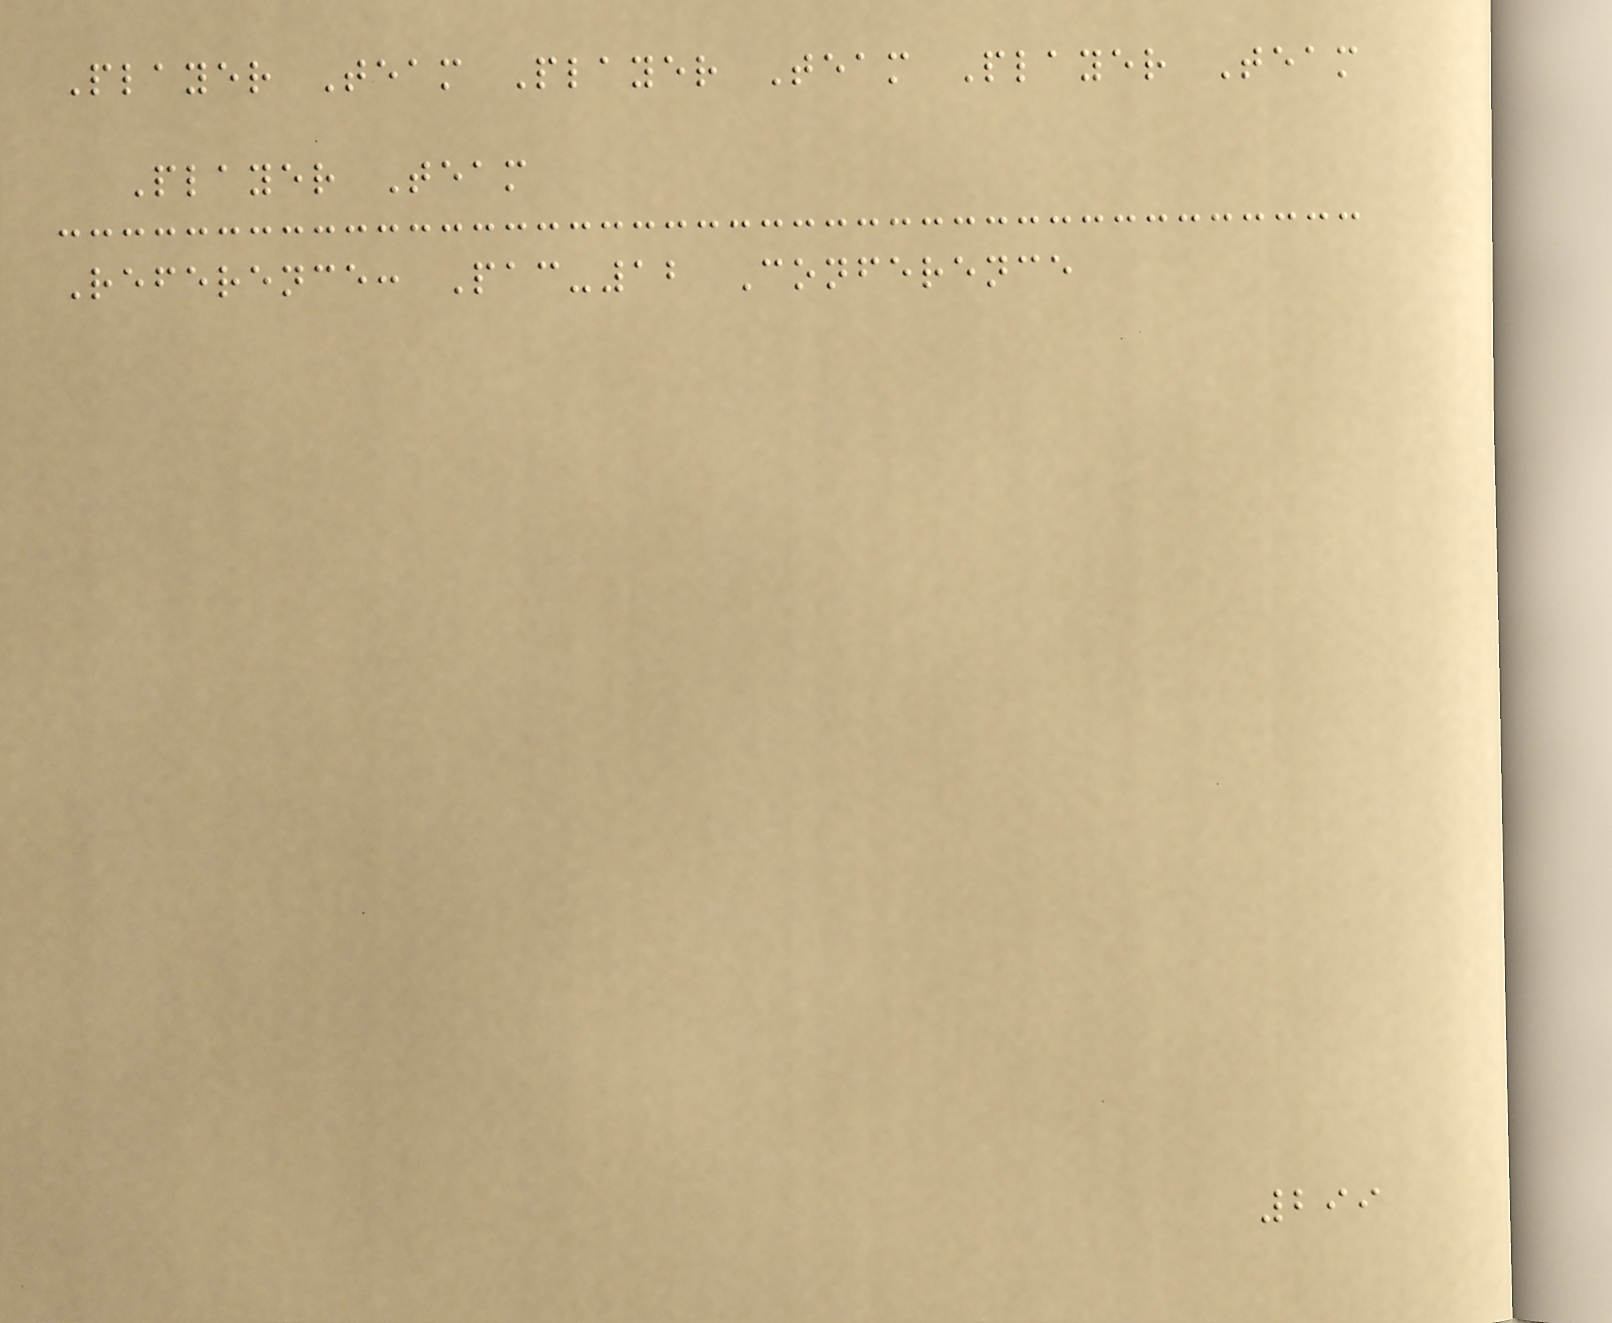Player Team Player Team Player Team
Player Team
Reference: Pac-12 Conference
299
